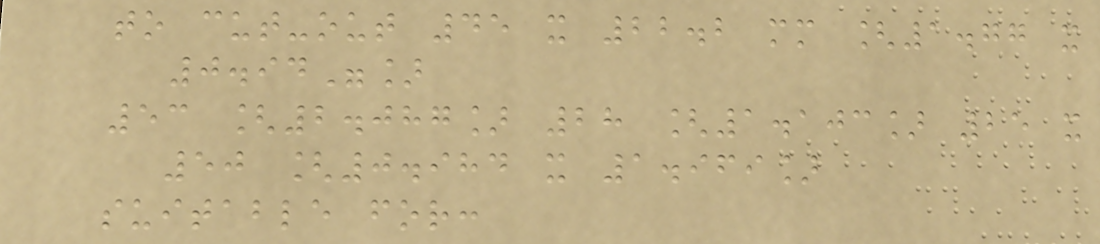to cut-out 45 x 22.2 mm [1.77 x
0.94"]
53 [2.087] 28 [1.103] 25 x
50 [0.984 x 1.969]
suitable for:
